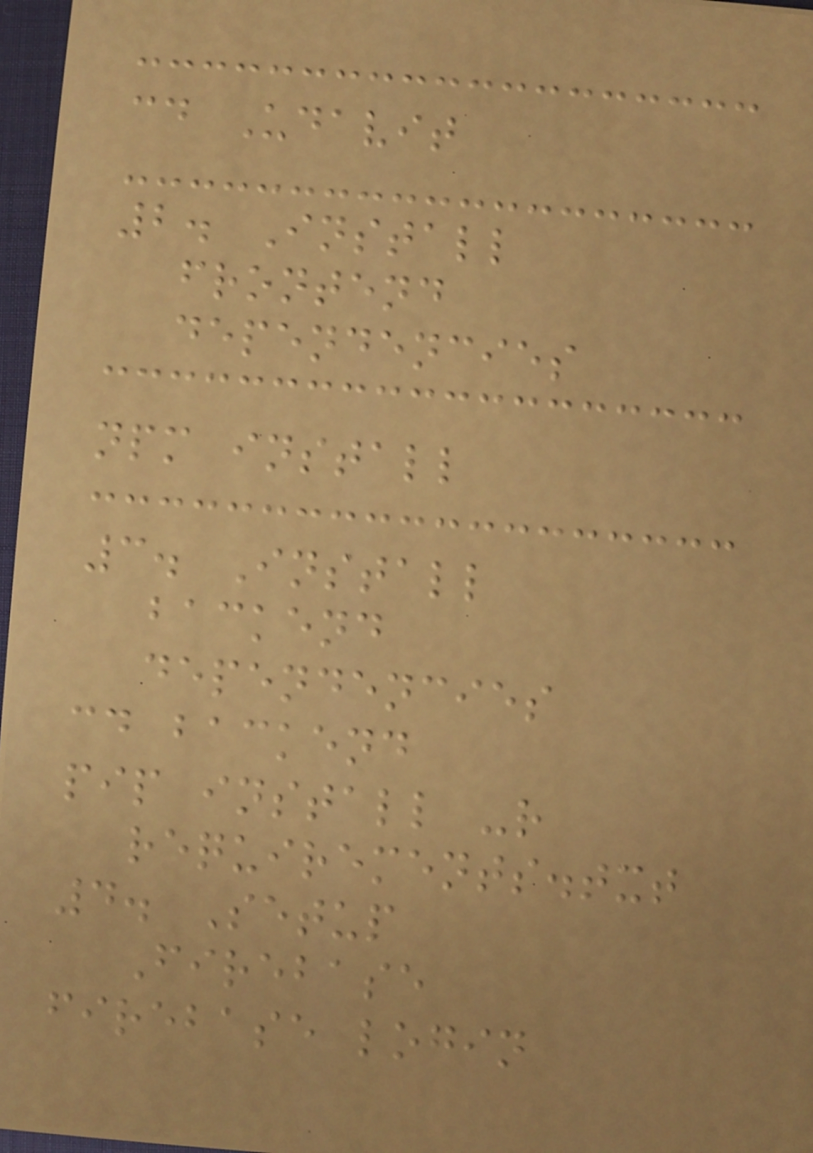cd Udavit
2. Install
frontend
dependencies
npm install
3. Install
backend
dependencies
cd backend
pip install -r
requirements.txt
4. Setup
Firebase
firebase login
